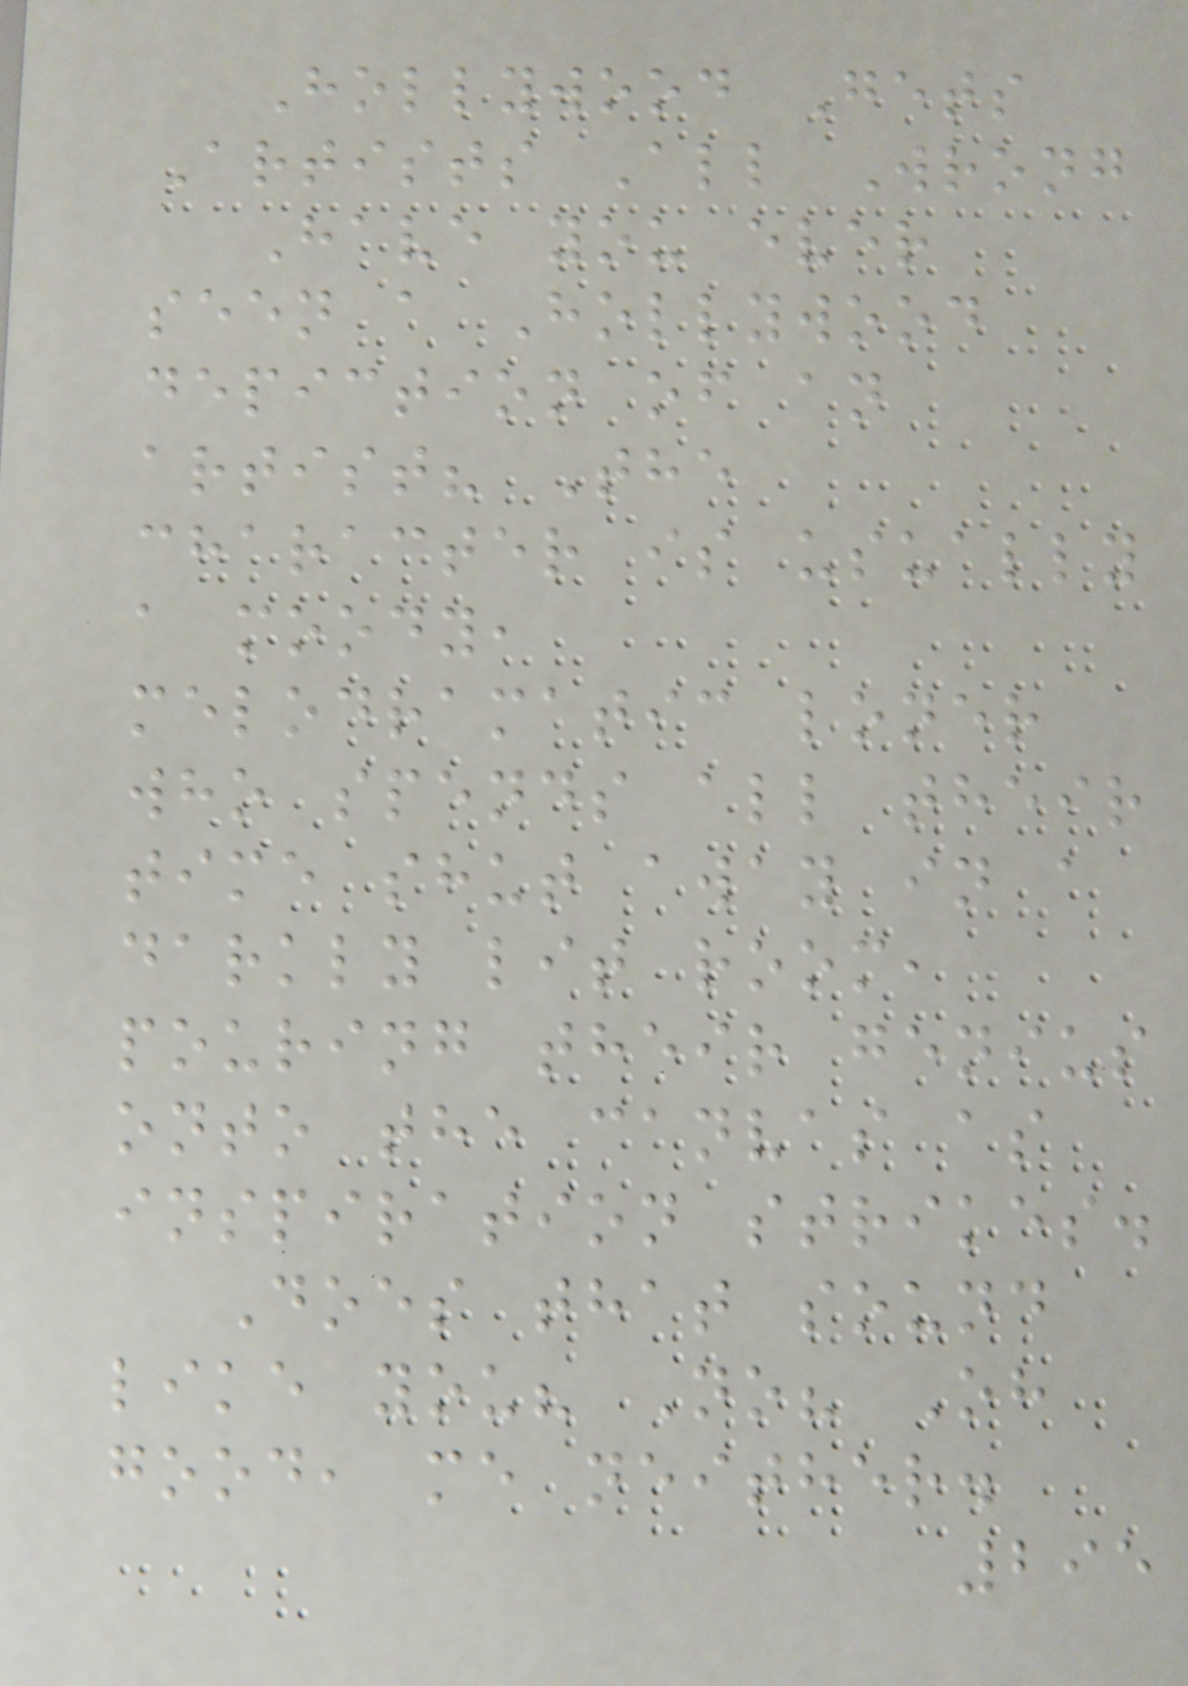Hollywood Gets
Artists All Wrong
Have you ever
seen a Hollywood
depiction of an
artist? The
character is usually
a moody,
melodramatic loner
who spends all their
time shut away in a
darkly lit room,
pouring their genius
onto the canvas as
inspiration strikes.
Does that sound
like you? No? Oh
good, me neither.
295
